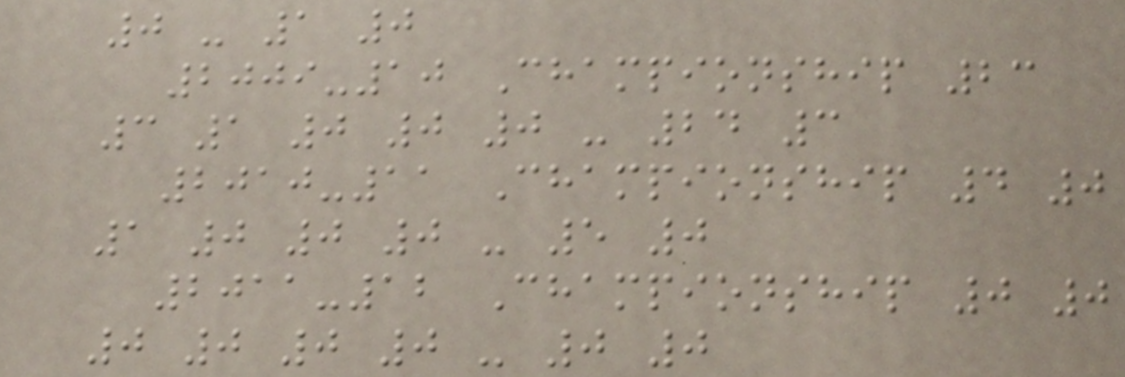0 - 1 0
2009-10 Championship 23
3 1 0 0 0 - 24 3
2010-11 Championship 4 0
1 0 0 0 - 5 0
2011-12 Championship 0 0
0 0 0 0 - 0 0
